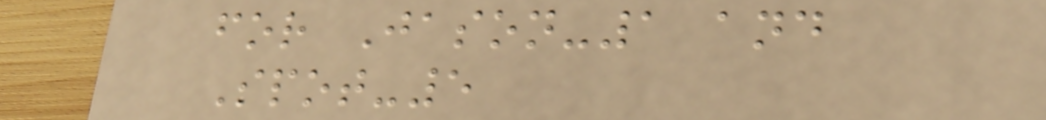for Jason-1 and
Spot-5
